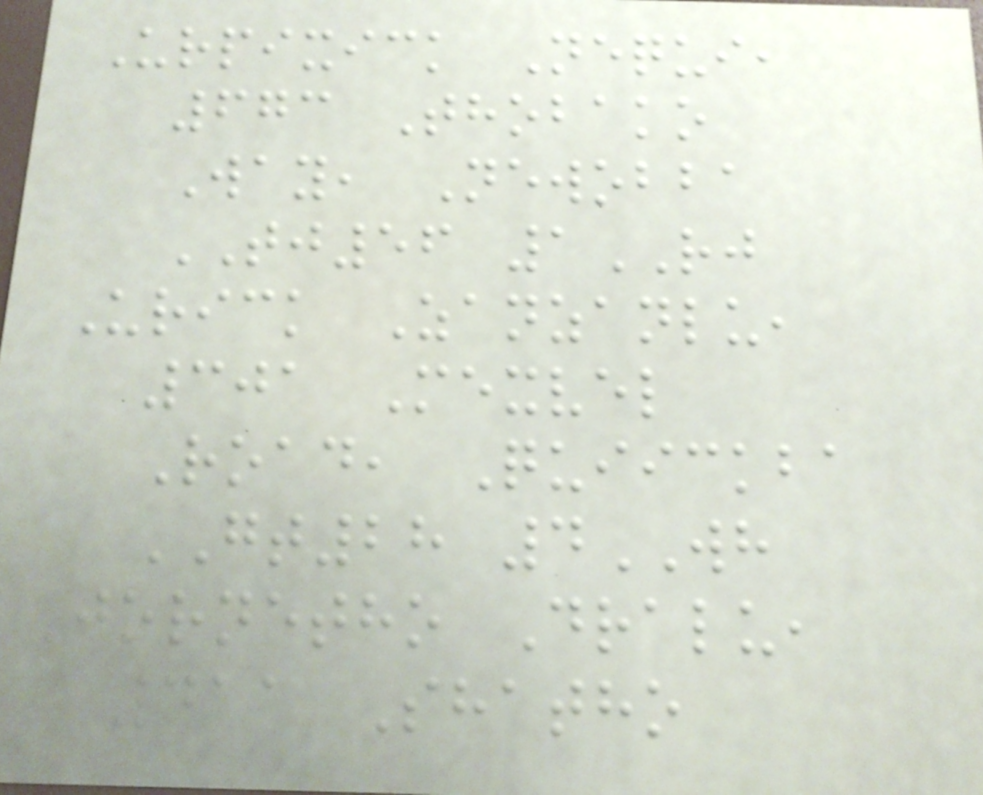Urpixick Nequi,
673 Thobako
Way, Newobba
TJ56 1RJ
Urick Zanzanlu,
301 Mexvel
Road, Quiickba
GT28 4WH
Jornetho Dralu,
411 Shatho
